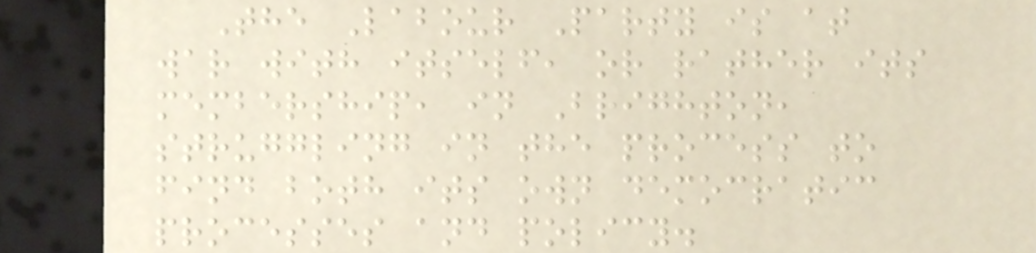The Labour Party is at
war with itself, or rather its
membership, in Brighton,
struggling in the process to
find both its own democratic
processes and policy.
